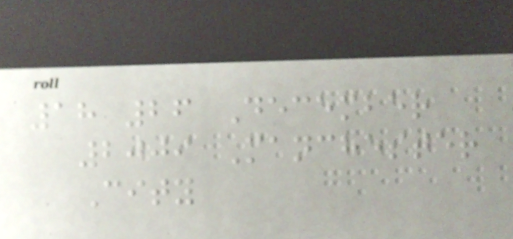18 26 December
2009 Manchester
City
